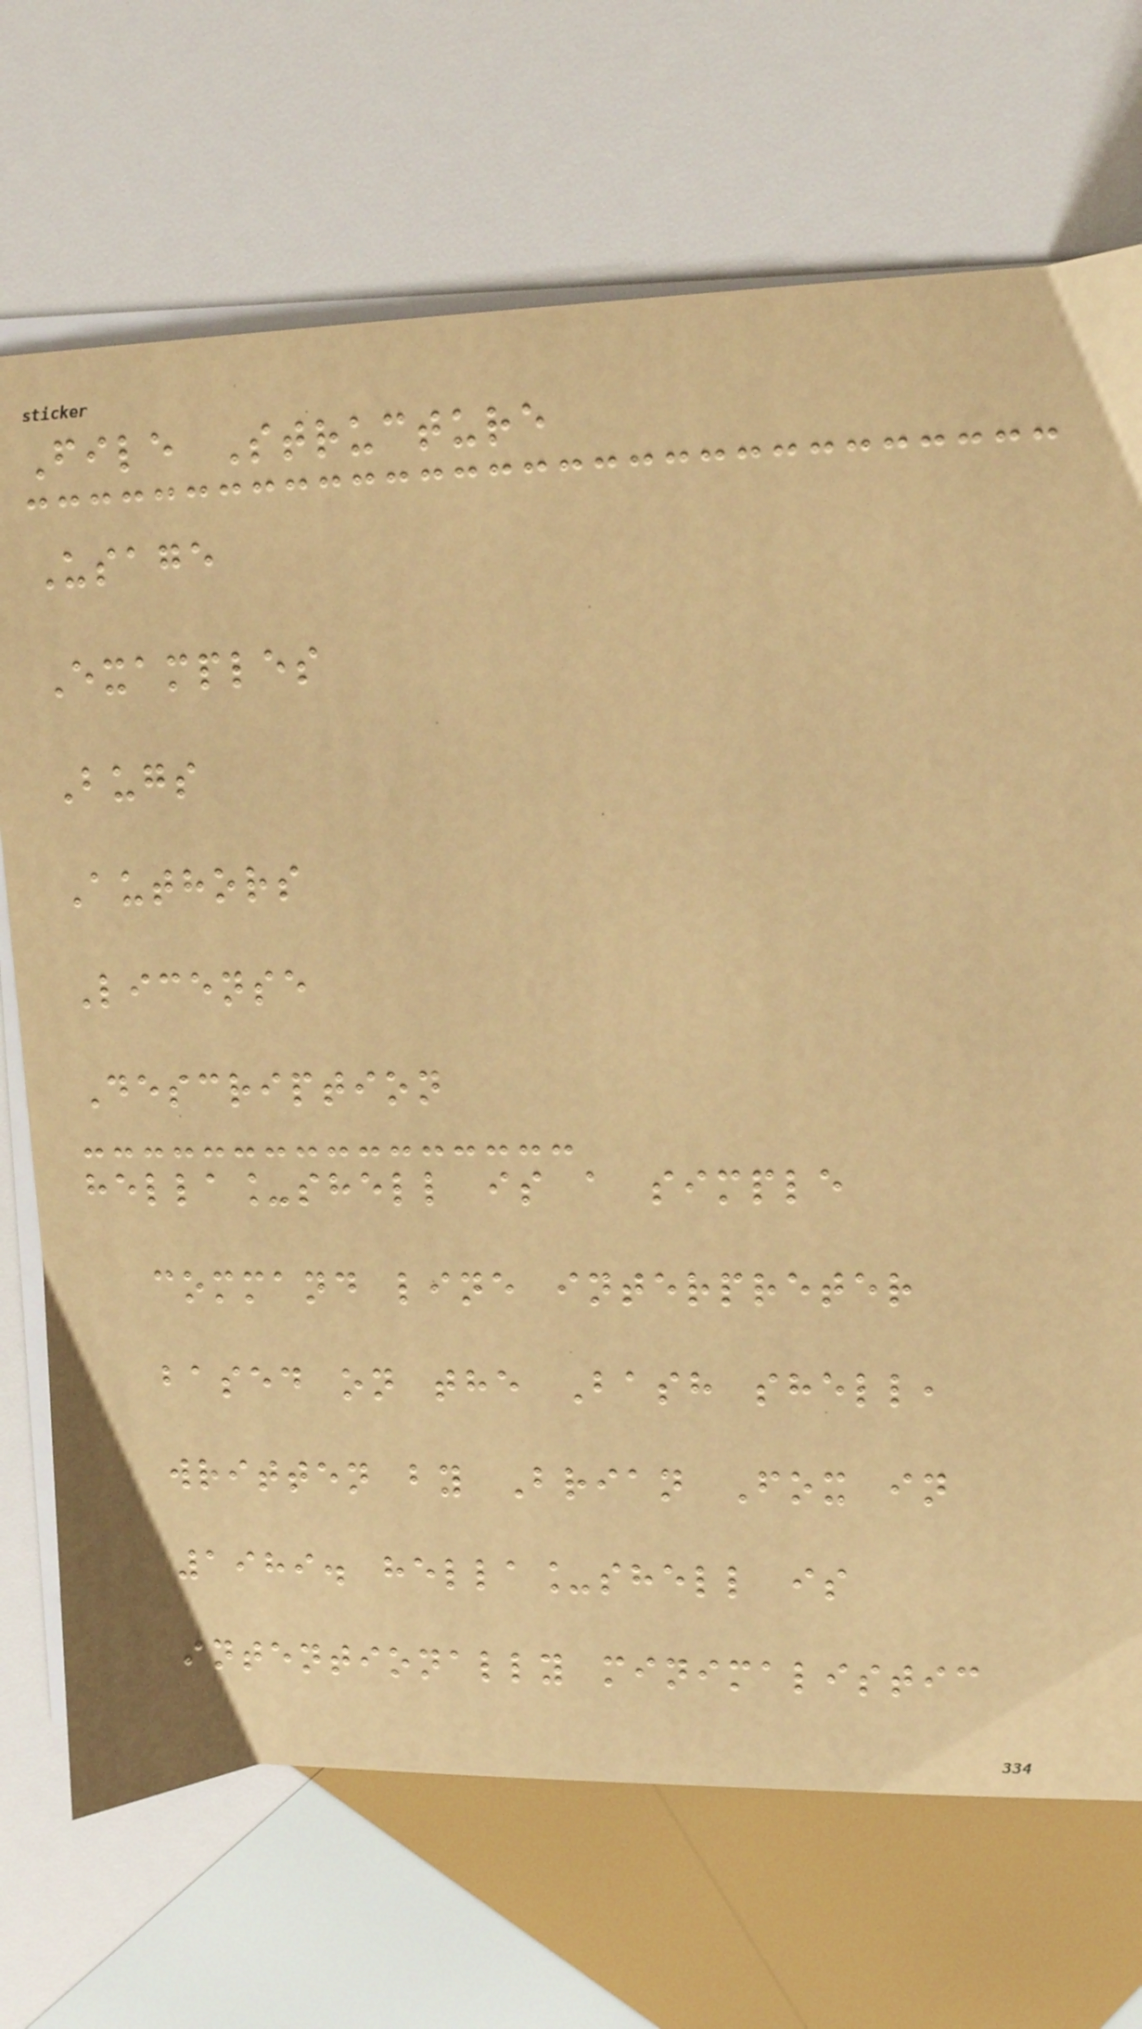File Structure
Usage
Examples
Bugs
Authors
License
Description
hella_shell is a simple
command line interpreter
based on the Bash shell,
written by Brian Fox in
1989. hella_shell is
intentionally minimalistic
